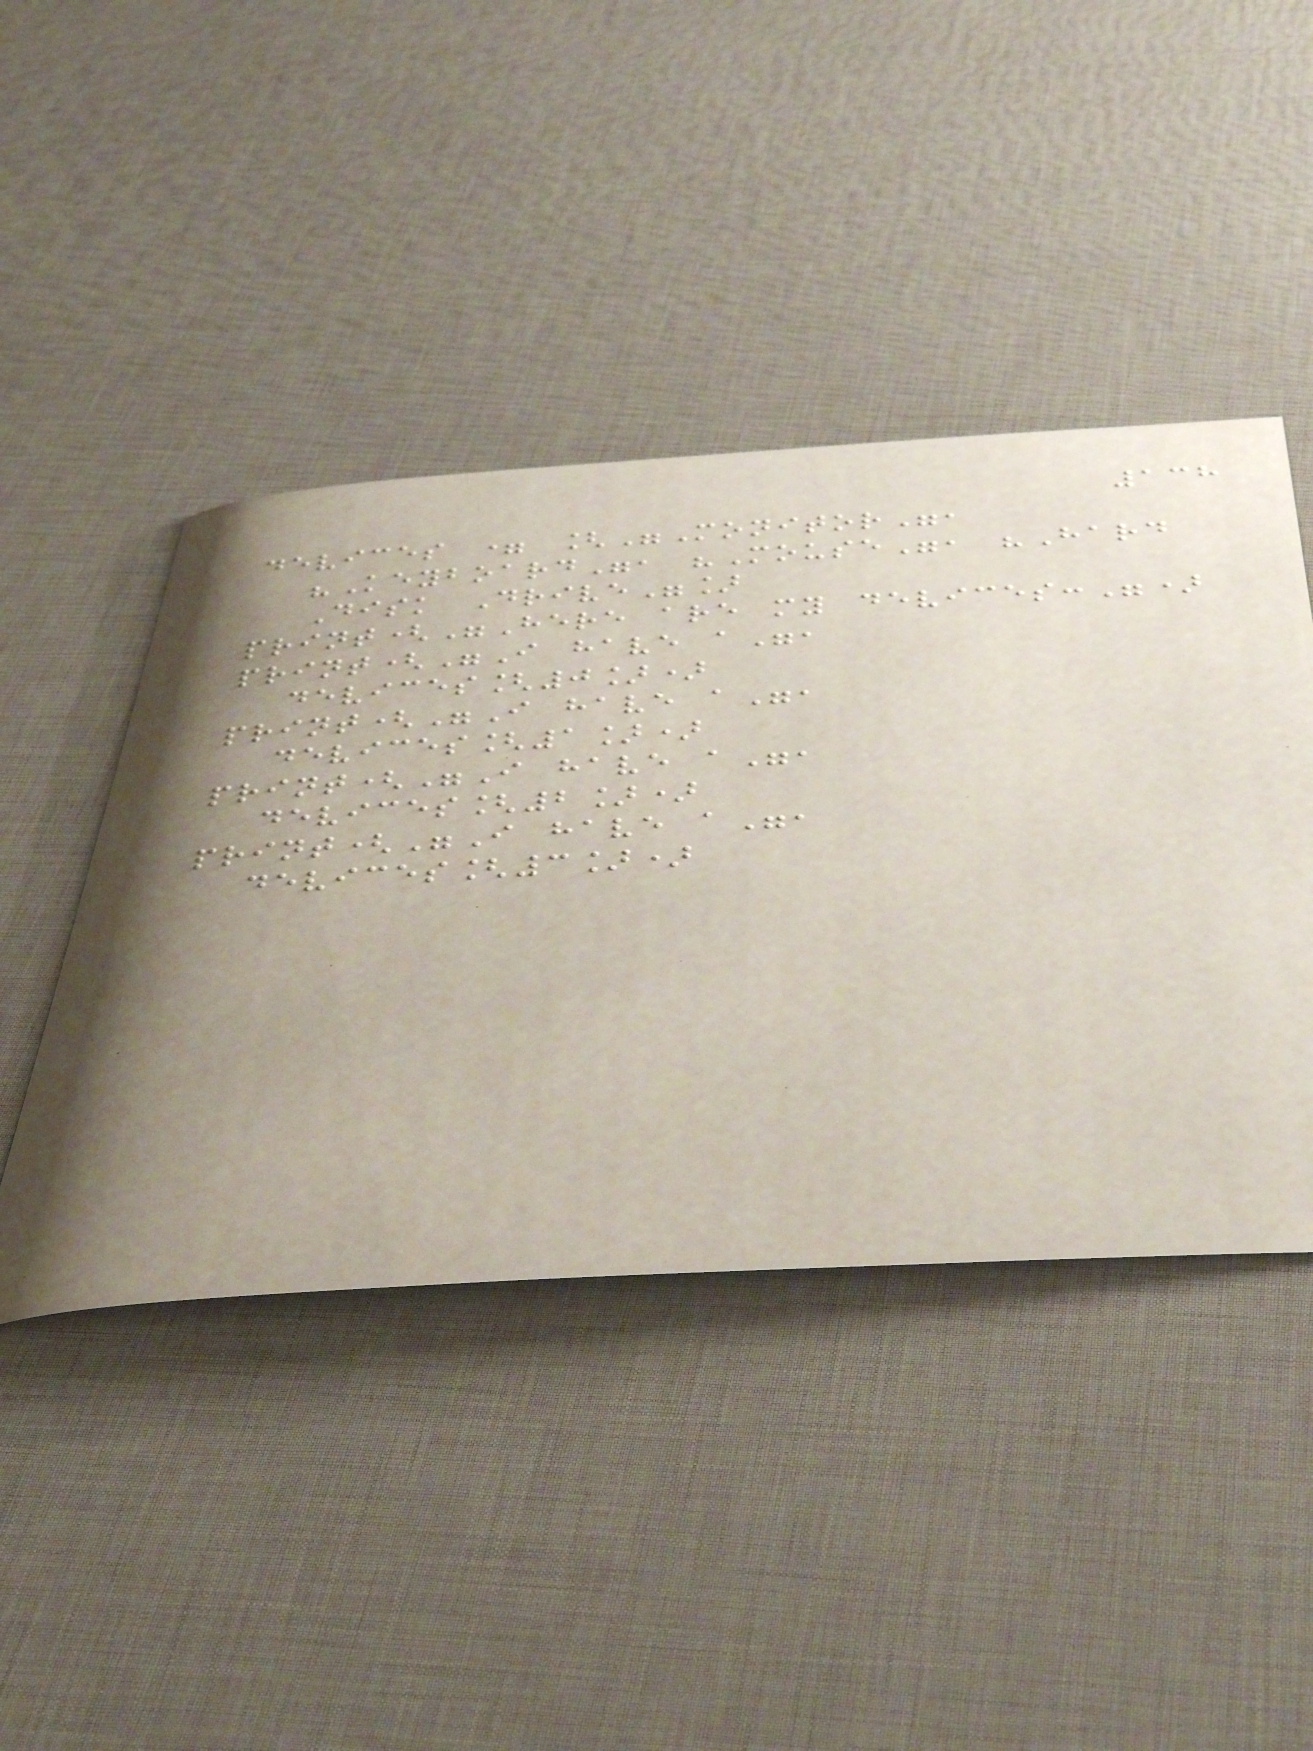138
devices = ["Monitor",
"Keyboard", "Mouse", "Hard
Disk Drive"]
print("Here are my devices:")
print("I have a",
devices[0])
print("I have a",
devices[1])
print("I have a",
devices[2])
print("I have a",
devices[3])
